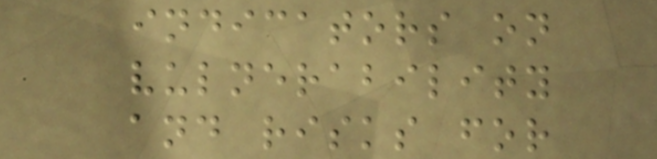indicators on
vulnerability
and risks for
